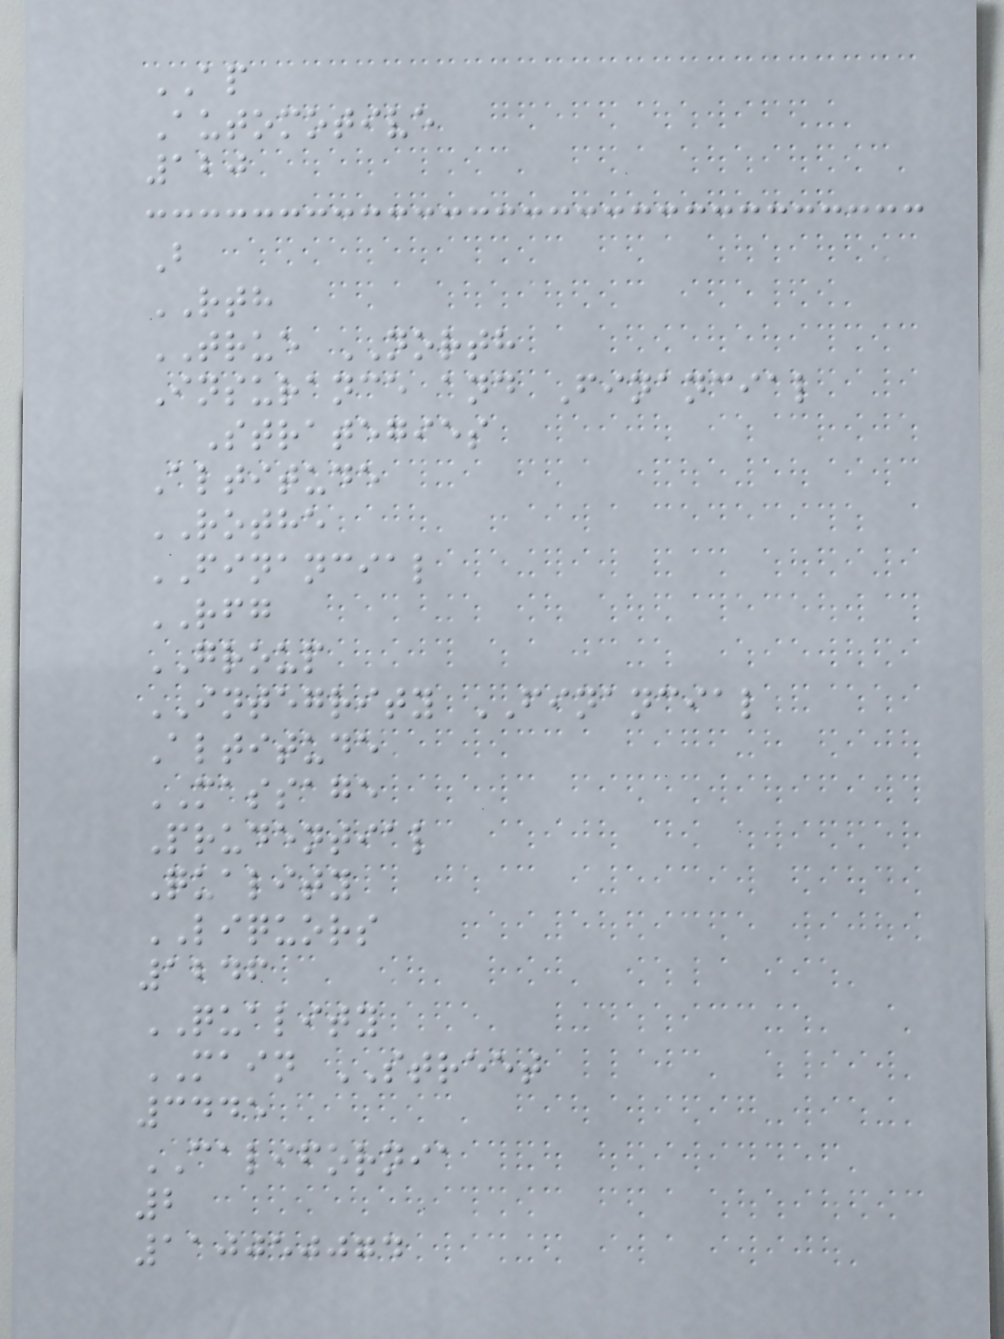AP
Automotive
120
B
RTH
TRUE NORTH
Insurance and Financial
Strategies
Altitude
ROTHE
FINANCIAL
RFG
GROUP
INTEGRITY FINANCIAL
Altitude
MASSAGE
Prudential
Quality
LIQUORS
1246
QUALITY
MAIN STREET
3445
CALIFORNIA
2
110050074
